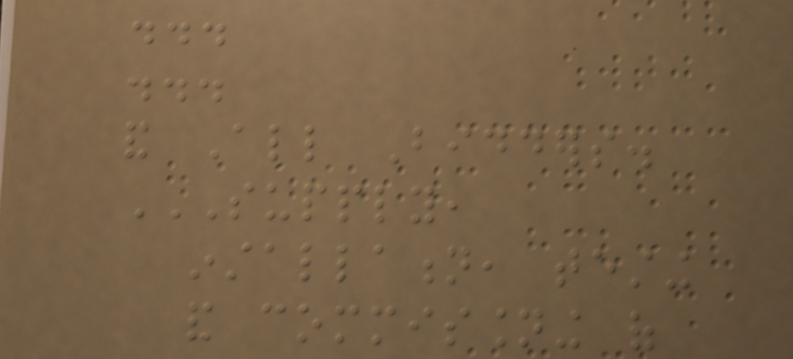...
...
and All Bidders.
SUPPLY,
INSTALLATION, TESTING
AND COMMISSIONING OF
